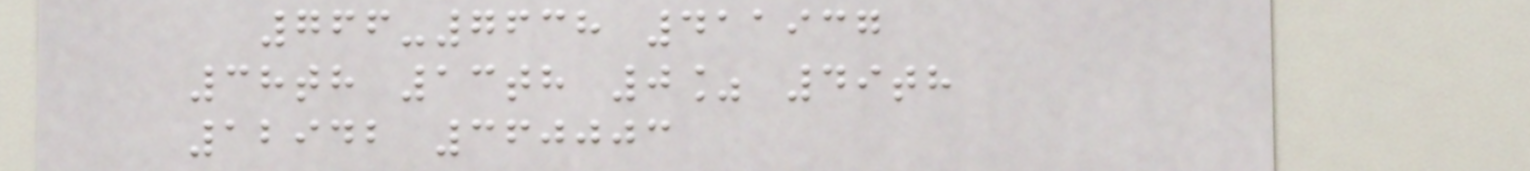766-7638 411937
38th 13th 0% 49th
12942 360003
